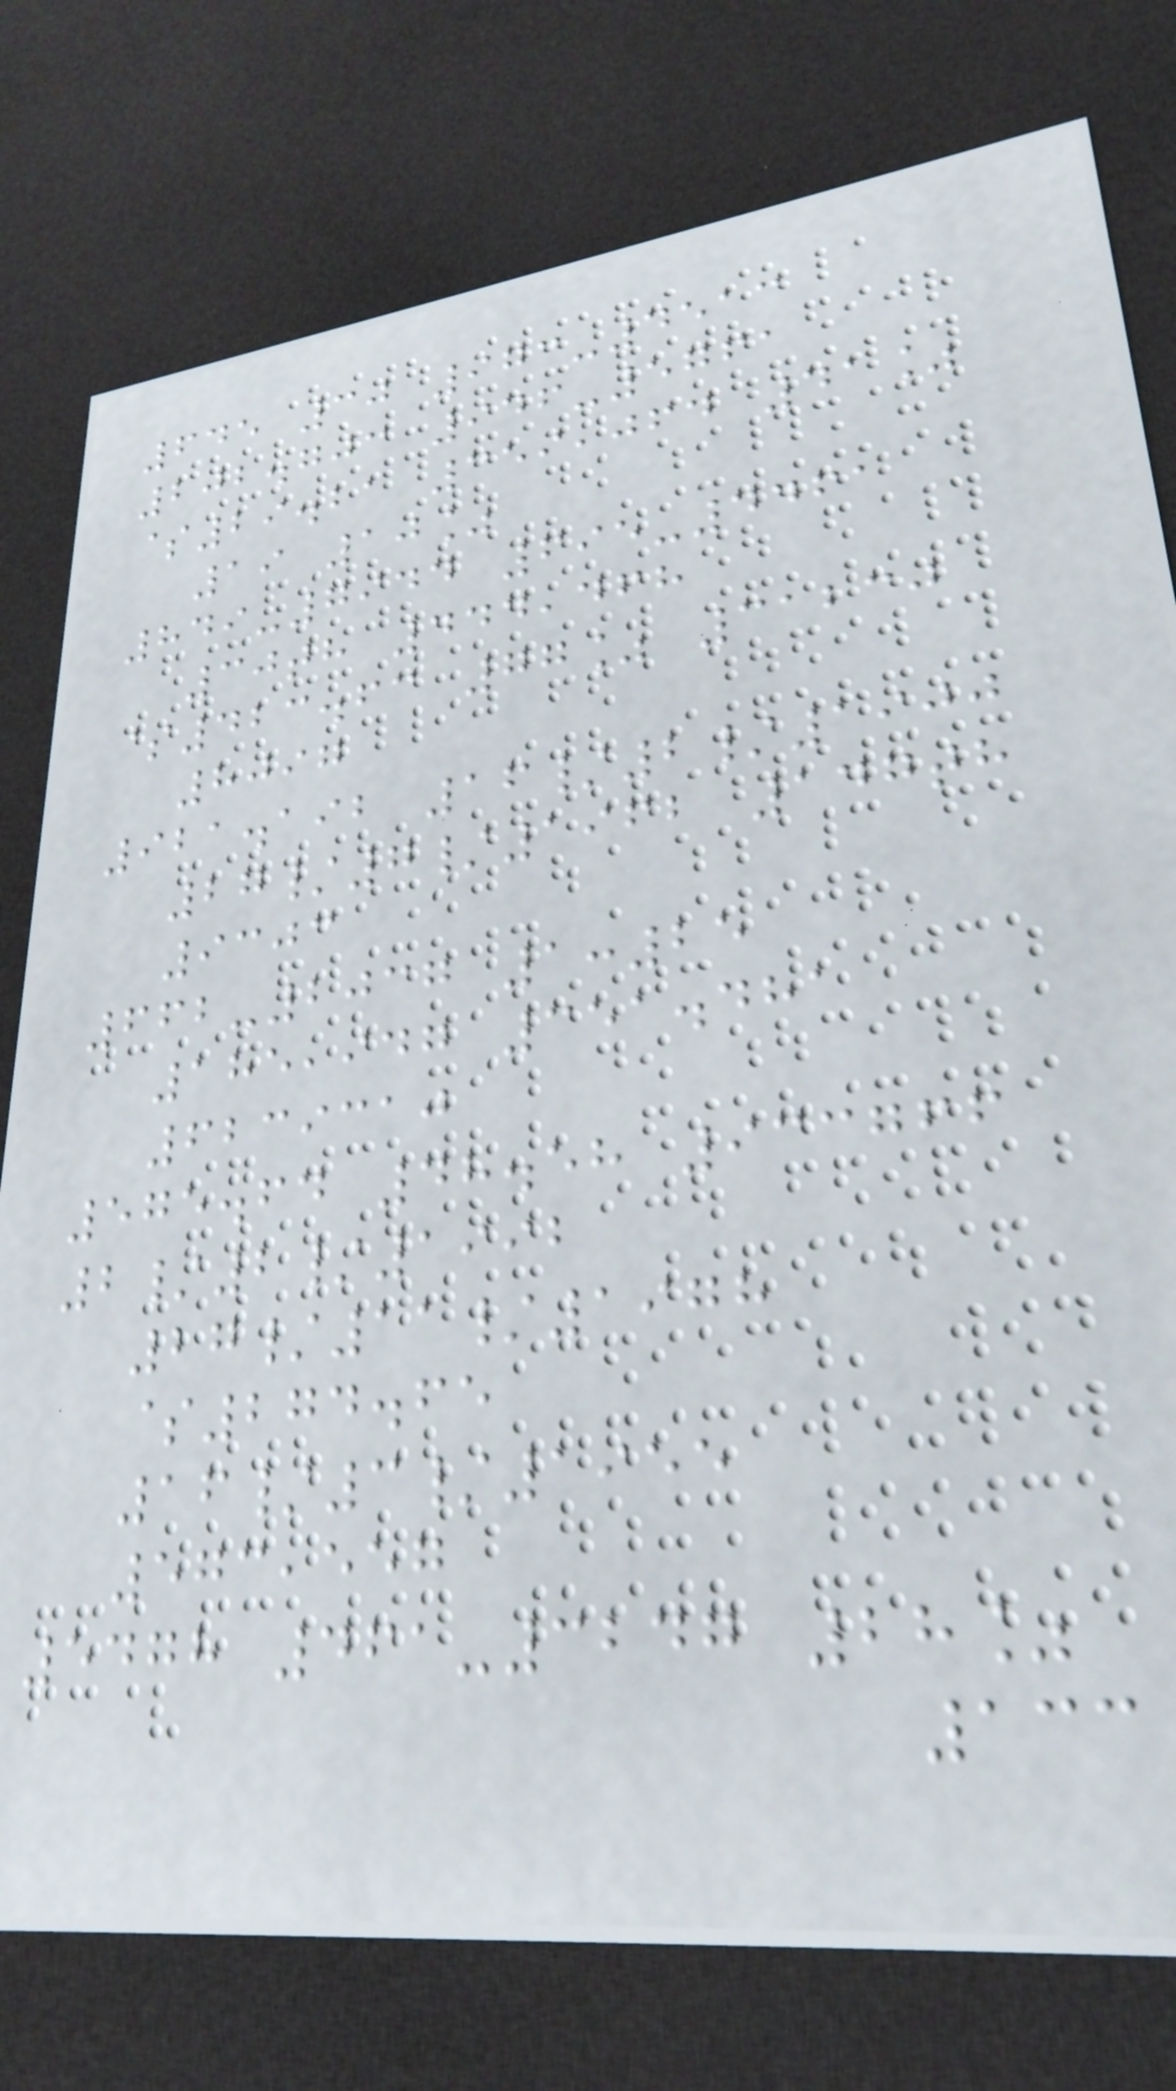645 30 973-4513
202.703 946-5761
$29.21 359,064 41%
19 10%
849-7944 695-4461
30th 444,468
$423.63 77% 31230
8097
921.192 16/2/1900
27/7/1962 147th
9303
662-2037 1:25
185,947 351.481
6239310
575.64 48.58 933766
2/2/1992
27/11/1978
$274.65
16/3/1955
573,557
5478 461-3247 28%
133
